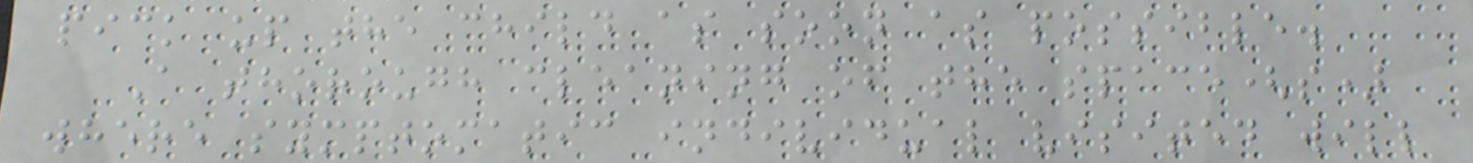pick up the child as soon as possible.
A thorough cleaning of the space(s)
where symptomatic individual visited will
